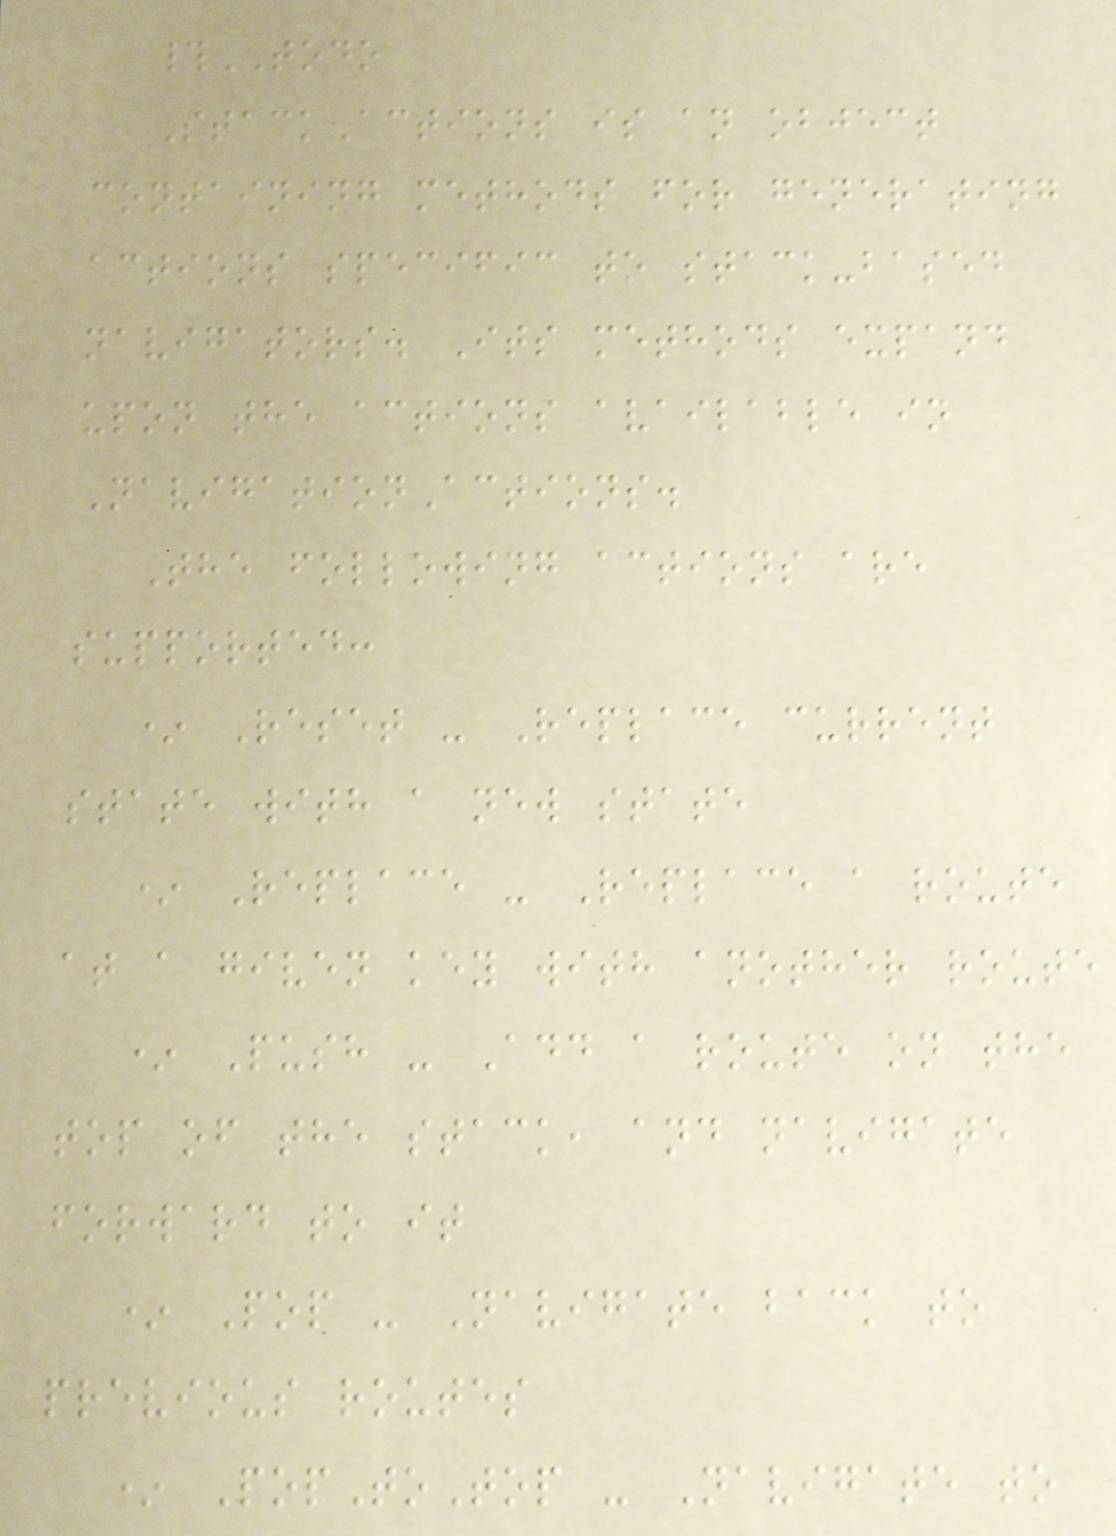#TODO
StackActions is an object
containing methods for generating
actions specific to stack-based
navigators. Its methods expand
upon the actions available in
NavigationActions.
The following actions are
supported:
* Reset - Replace current
state with a new state
* Replace - Replace a route
at a given key with another route
* Push - Add a route on the
top of the stack, and navigate
forward to it
* Pop - Navigate back to
previous routes
* PopToTop - Navigate to
